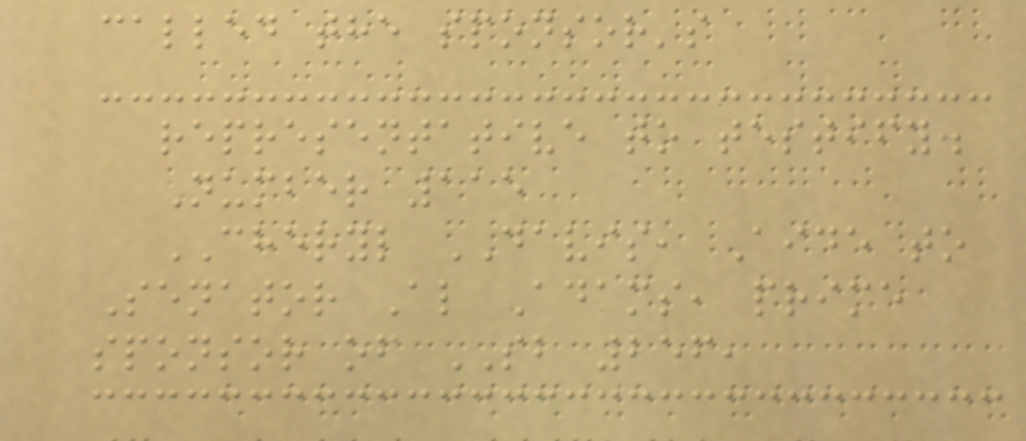called the sponsor's
representative to testify.
Number 115
CHERYL DAVIS, Aide to
Senator Al Adams, prime
sponsor of SB 256,
